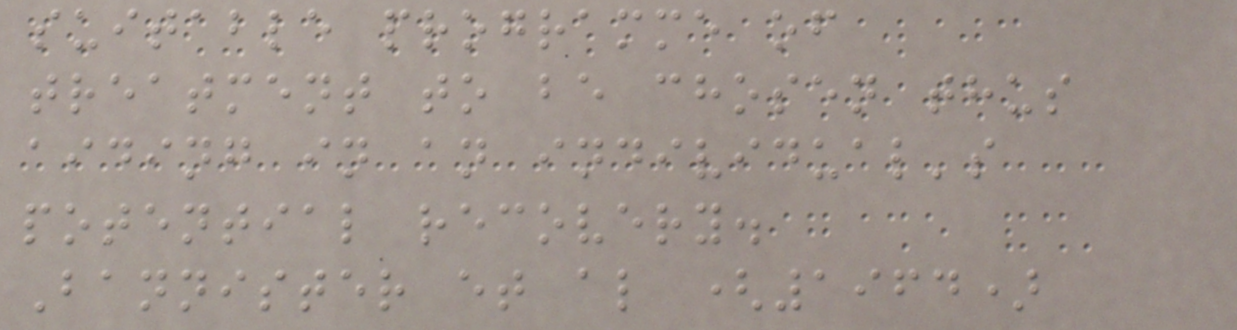suitable programme of
treatment to be chosen thus
aiding in an individual's
potential recovery.
Bannister et al (1964)
